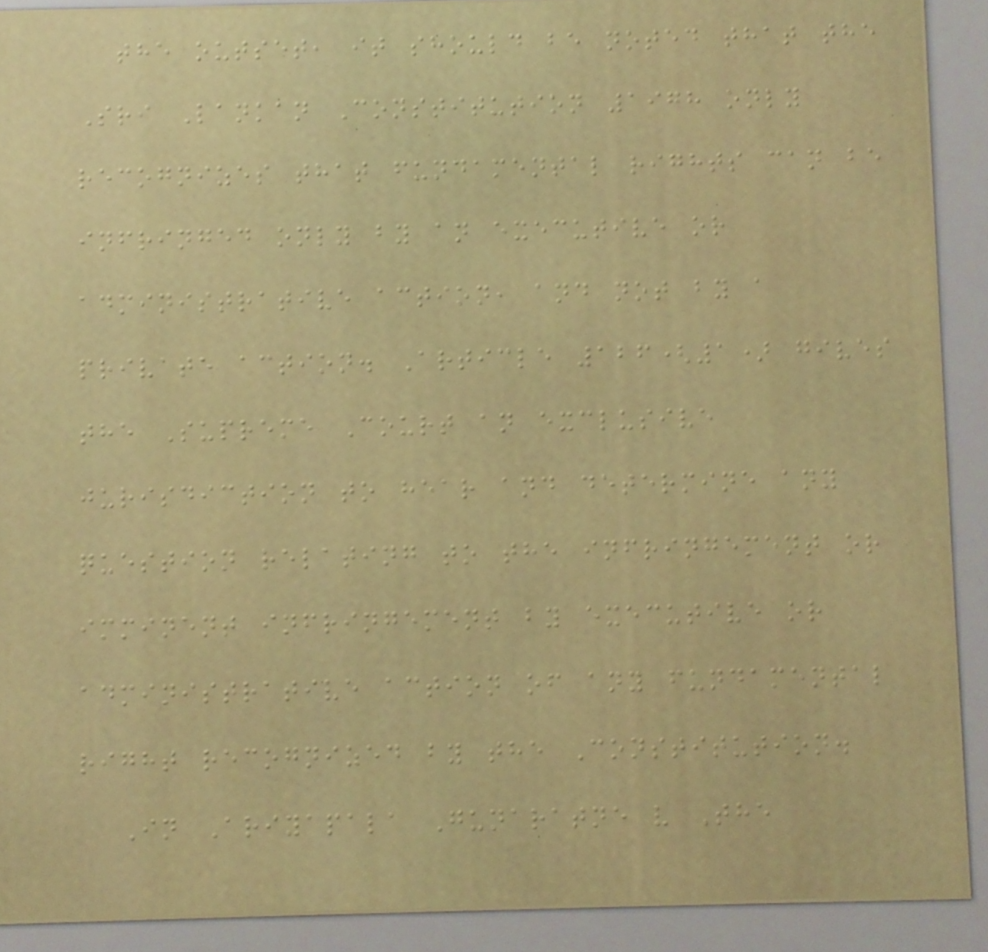the outset, it should be noted that the
Sri Lankan Constitution 1978 only
recognizes that fundamental rights can be
infringed only by an executive or
administrative action, and not by a
private action. Article 126(1) gives
the Supreme Court an exclusive
jurisdiction to hear and determine any
question relating to the infringement or
imminent infringement by executive or
administrative action of any fundamental
right recognized by the Constitution.
In Ariyapala Gunaratne v The
